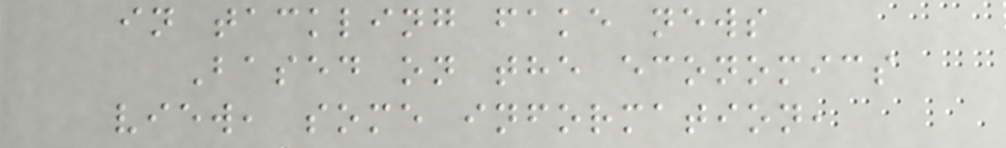in tackling fake news
Based on the economics
view, some information,
